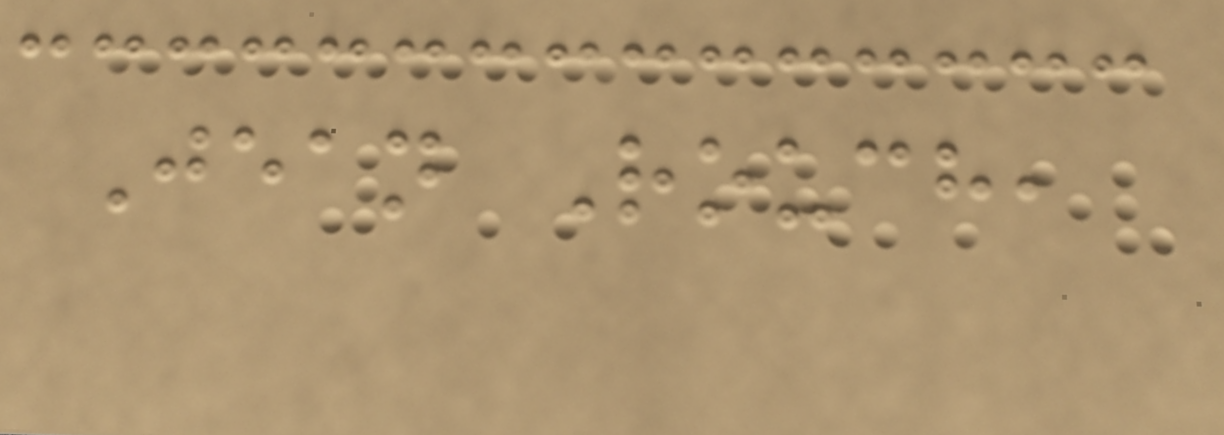Jean Rouch,
